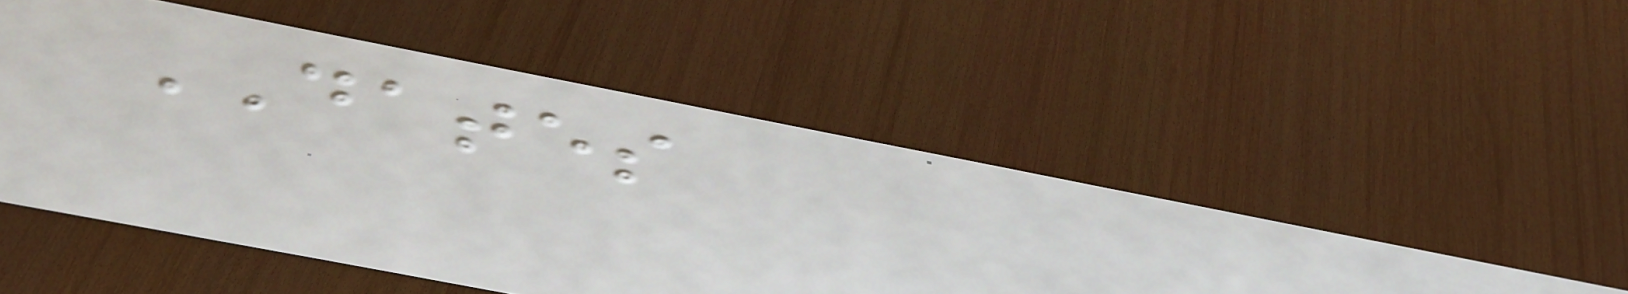DATES
